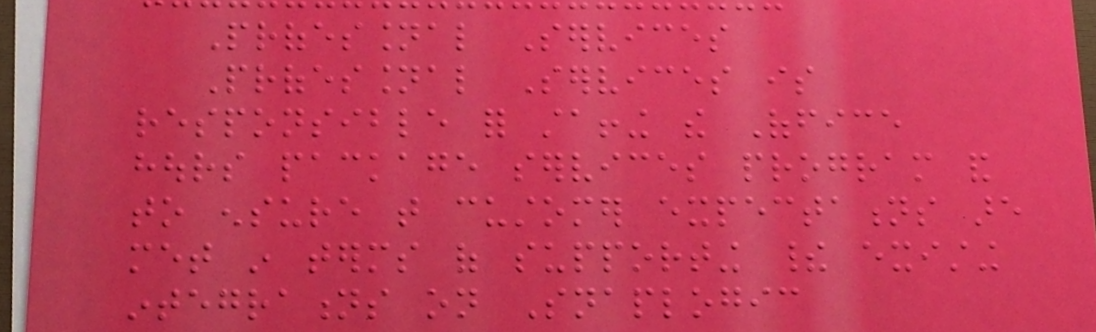Professional Services
Professional Services is
responsible for staffing the Office
hours package services program and
to ensure that customer expectations are
met in terms of supporting their existing
integrations on Snaplogic
